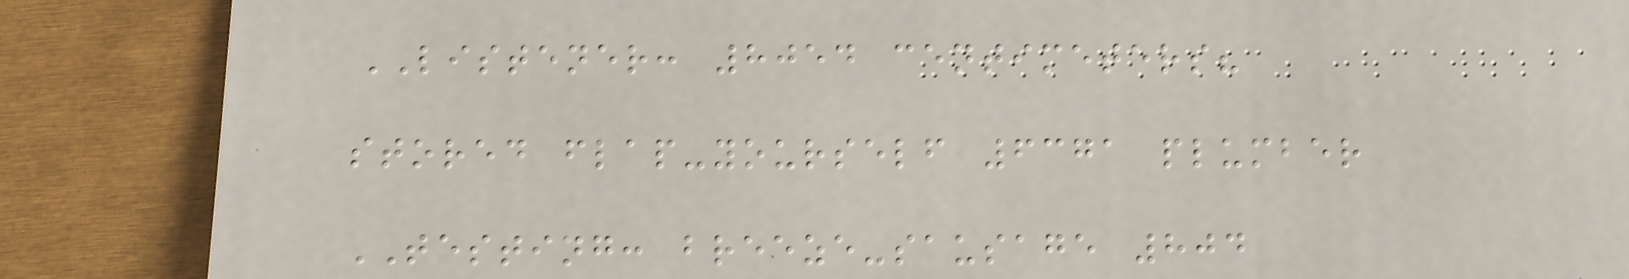LISTENER: 8054 centimeters?
stored flap-yourself 6371 plumber
TESTING: breeze-sausage 804
